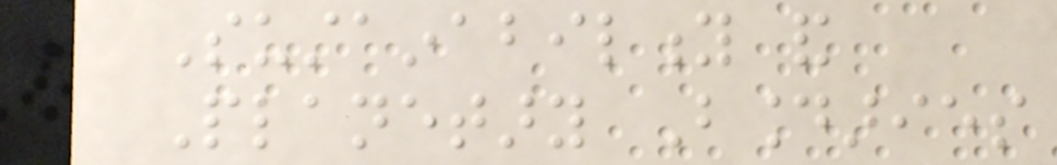Sustainability and
Planetary Boundaries
